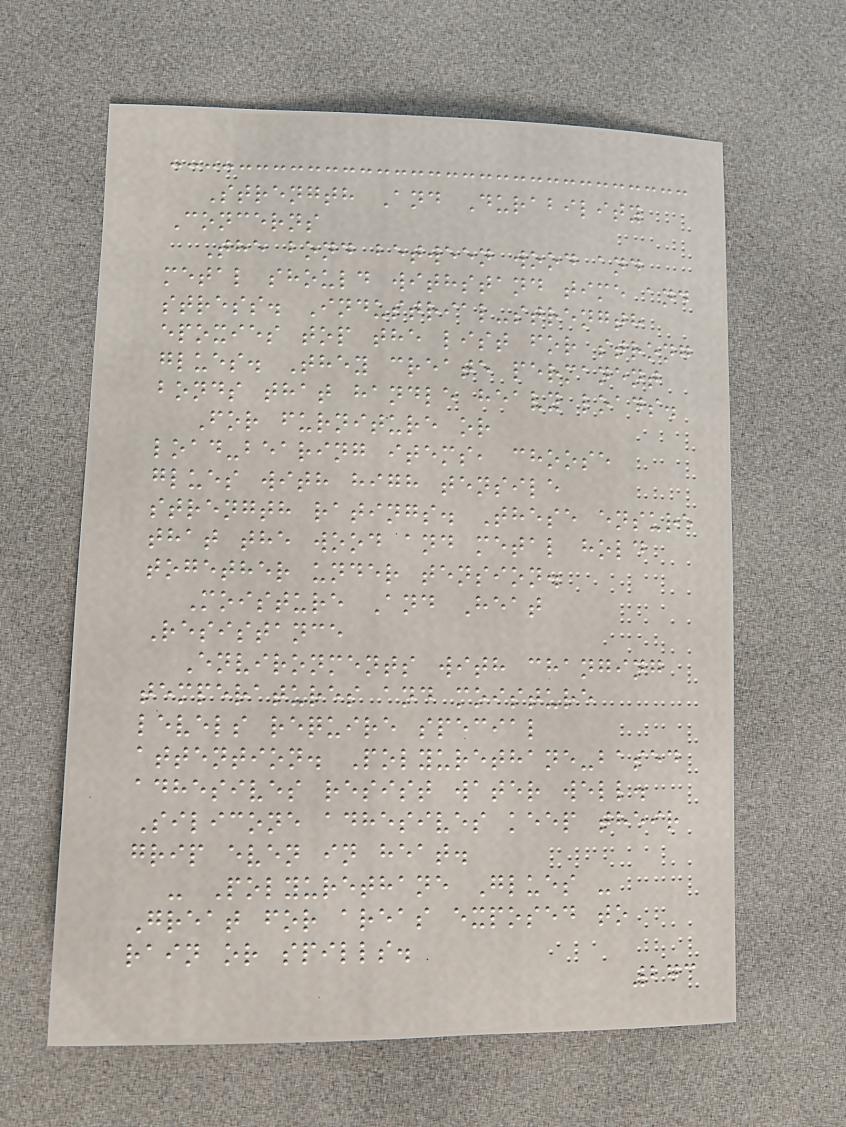Strength And Durability
Concerns
The bond between wood and
metal should withstand time and
stress. Industrial-strength
epoxies top the list for strong
glues. They create permanent
bonds that handle heavy loads.
For furniture or
load-bearing items, choose
glues with high tensile
strength ratings. These ensure
that the wood and metal hold
together under tension.
Moisture And Heat
Resistance
Environments with changing
temperatures and moisture
levels require special
attention. Polyurethane-based
adhesives resist water well.
Silicone adhesives keep their
grip even in heat.
- Polyurethane Glues -
Great for areas exposed to
rain or spills.
273
